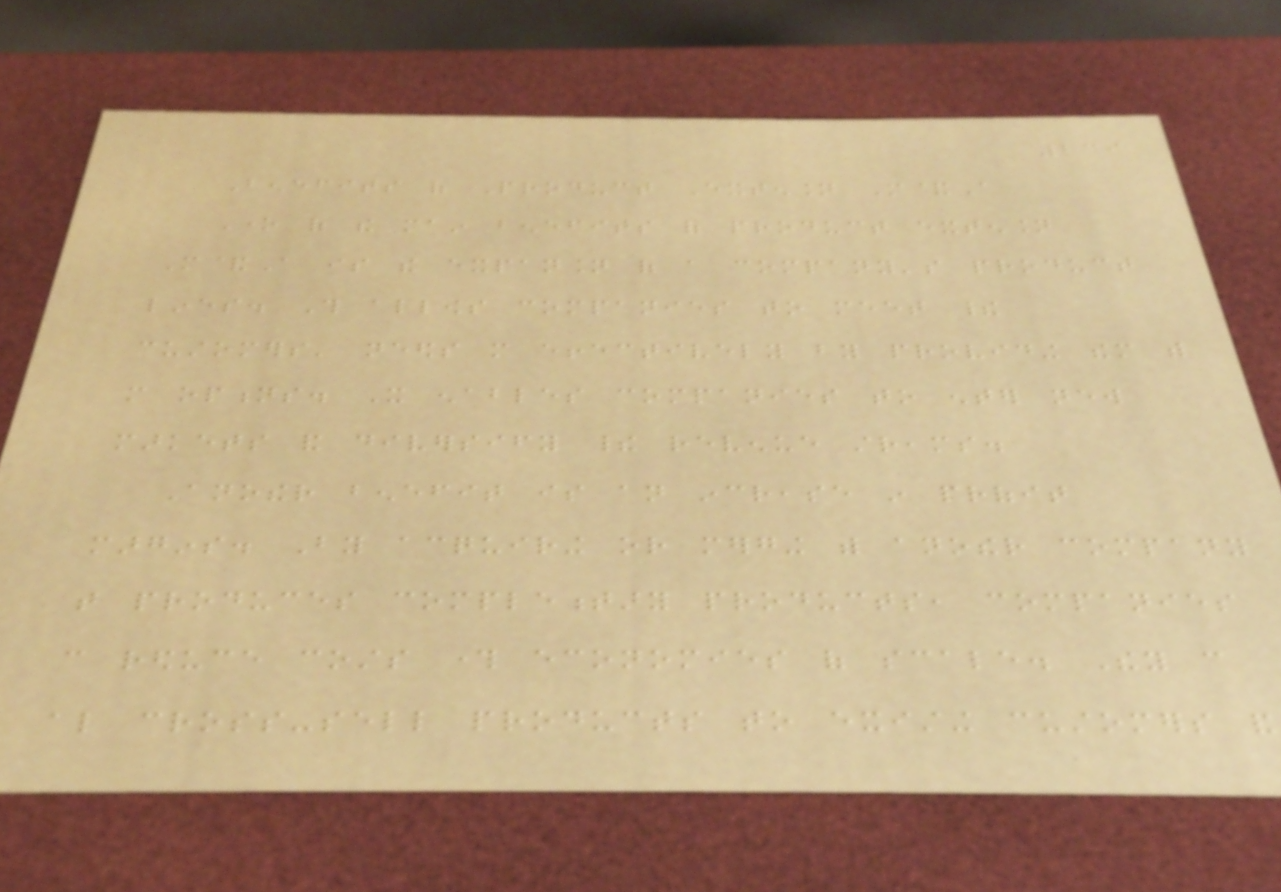239
Benefits of Product Extension M&A
One of the main benefits of product extension
M&A is the expansion of a company's product
lines. This allows companies to meet their
customers' needs more effectively by providing them with
more options. It enables companies to enter new
markets and diversify their revenue streams.
Another benefit is an increase in profit
margins. By acquiring or merging with another company
that produces complementary products, companies
can reduce costs through economies of scale. They can
also cross-sell products to existing customers and
